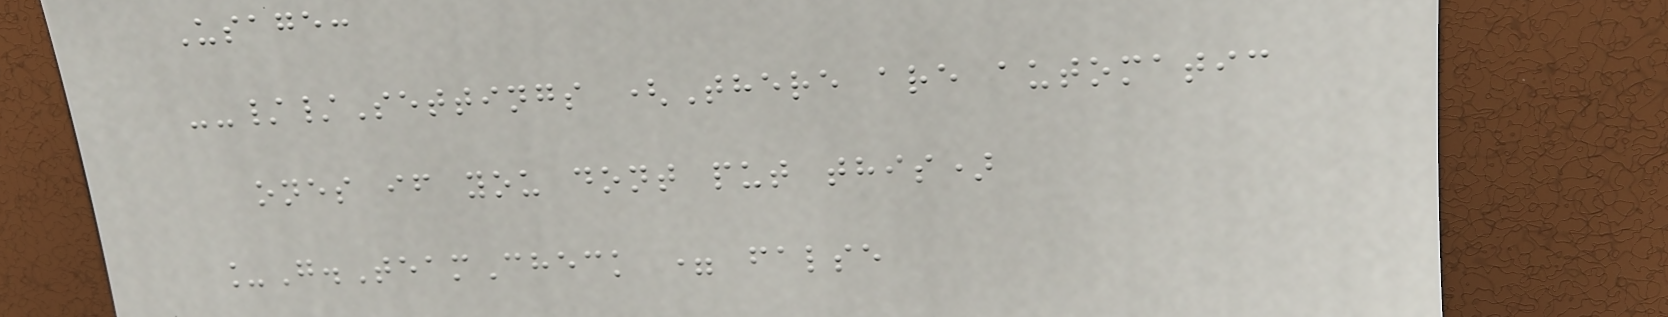Usage:
--//Settings (There are automatic
ones if you dont put this)
_G.TeamCheck = false
